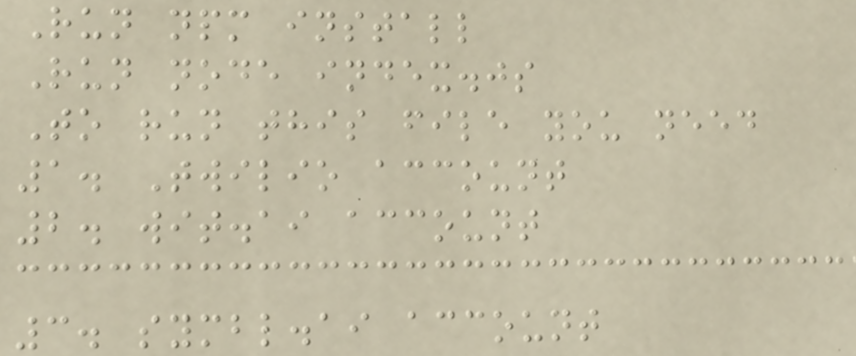Run npm install
Run node index.js
To run this file you need
1. Twilio account
2. wit.ai account
3. symbl.ai account
